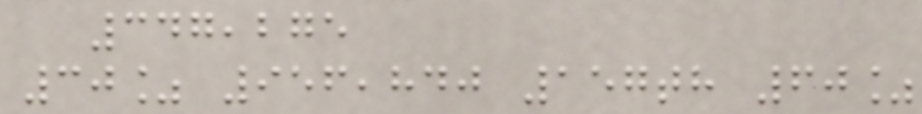347,275
30% 956,840 157th 60%
